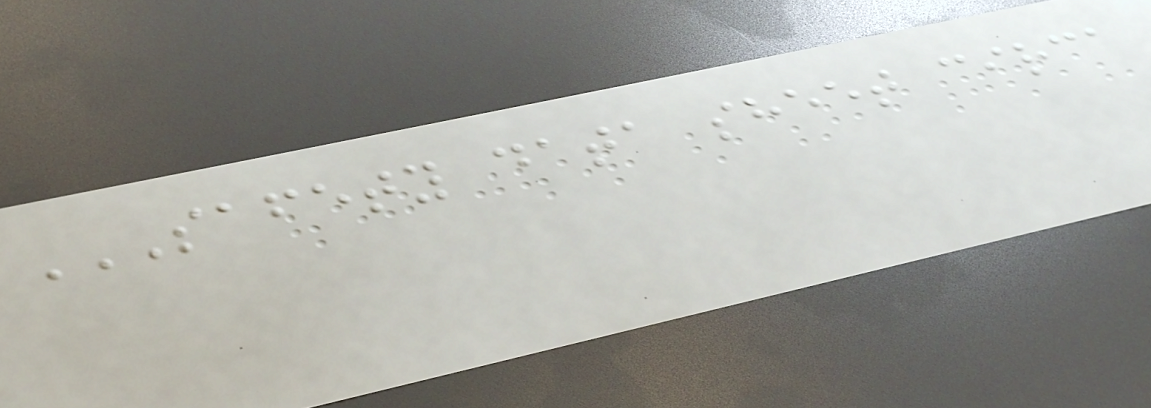SAFETY DATA SHEET CIRCA
